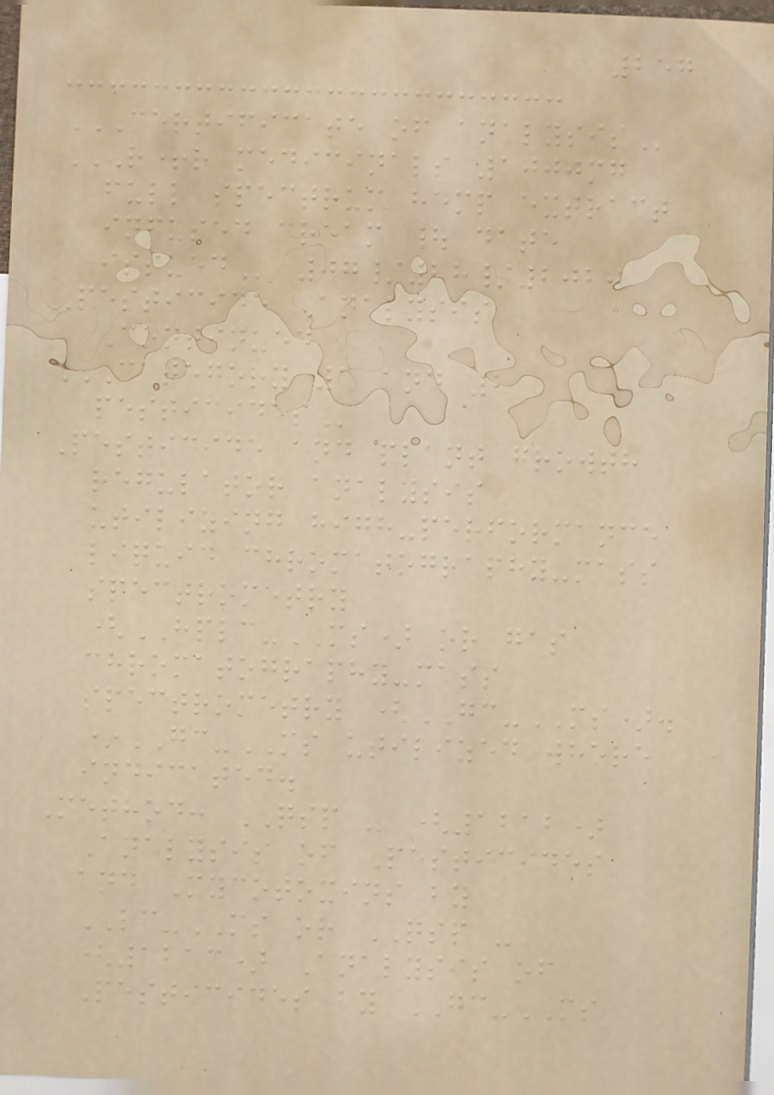257
CERTIFICATE OF ANALYSIS
R+R MEDICINALS 1000MG
FULL SPECTRUM HEMP EXTRACT
INFUSED CREAM | DATE
ISSUED 07/28/2020
Pesticide Analysis
Continued
CATEGORY 1 AND 2
PESTICIDES
Pesticide and plant growth
regulator analysis
utilizing high-performance
liquid chromatography-mass
spectrometry
(HPLC-MS) or gas
chromatography-mass
spectrometry (GC-MS).
*GC-MS utilized where
indicated.
Method: QSP - (1212)
Analysis of Pesticides
and Mycotoxins by
LC-MS or QSP -
(1213) Analysis of
Pesticides by GC-MS
